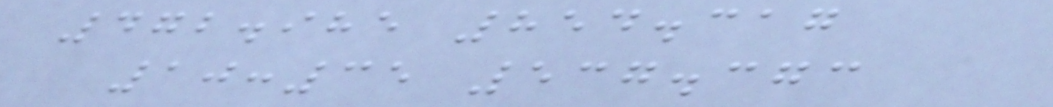472.985 854.317
10:35 537.373
